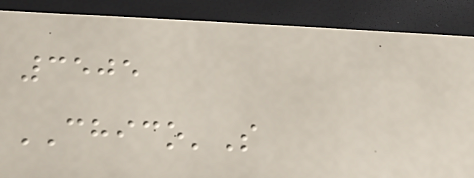3505
CHICO'S
